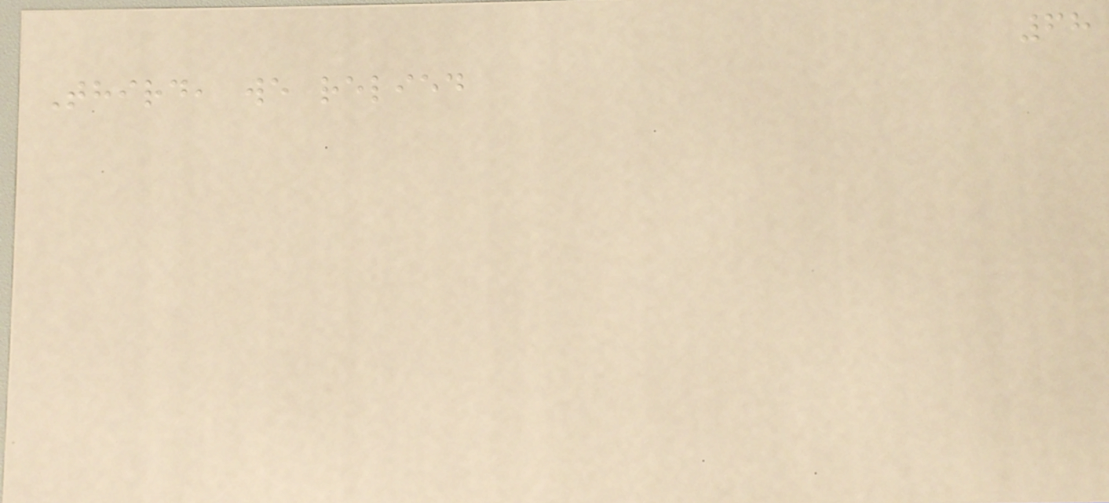68
Third, we relied
